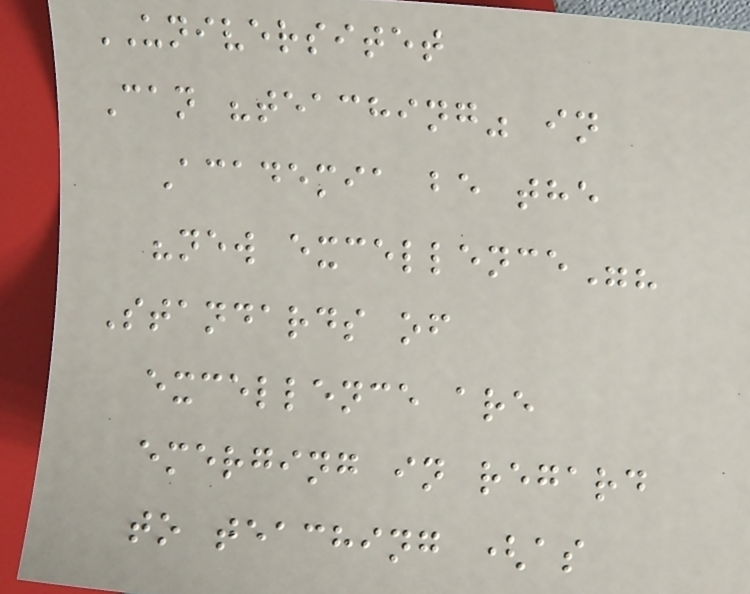UNIVERSITET
Can "teaching" in
Academia be the
"new excellence"?
Standards of
excellence are
emerging in regard
to teaching (as
